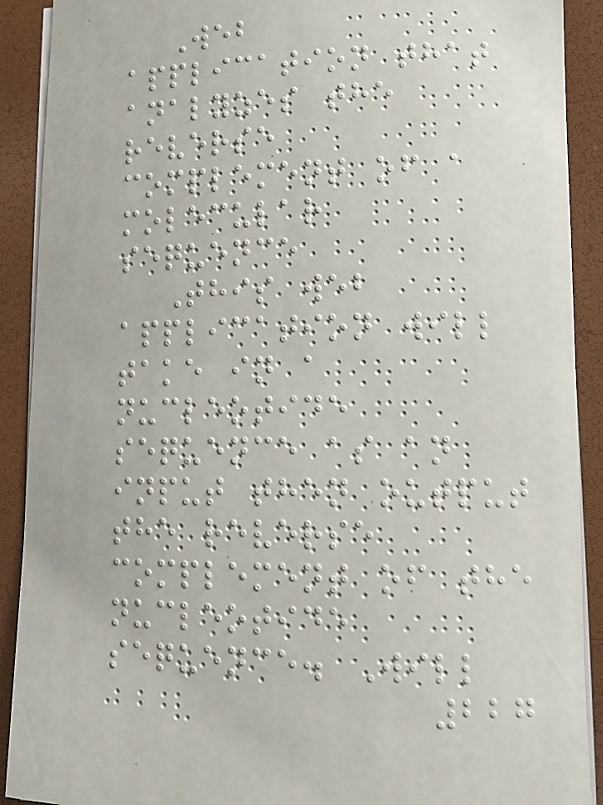Web
application that
analyzes the
reverse
complement of a
molecular
sequence
This web
application will
take in a
nucleotide
sequence as an
input then output
the reverse
complement of the
nucleotide
sequence. Will
227
